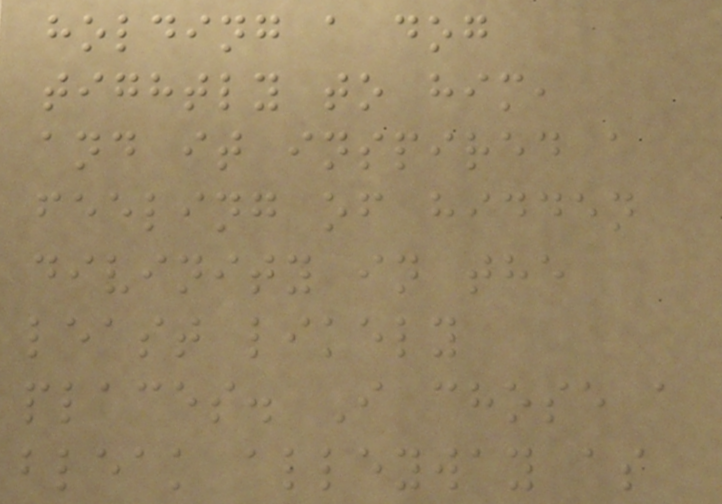holding a dog
tightly to him,
and it inspired a
feeling of hidden
divinity in the
least likely
places. I chose a
bleak alleyway as
